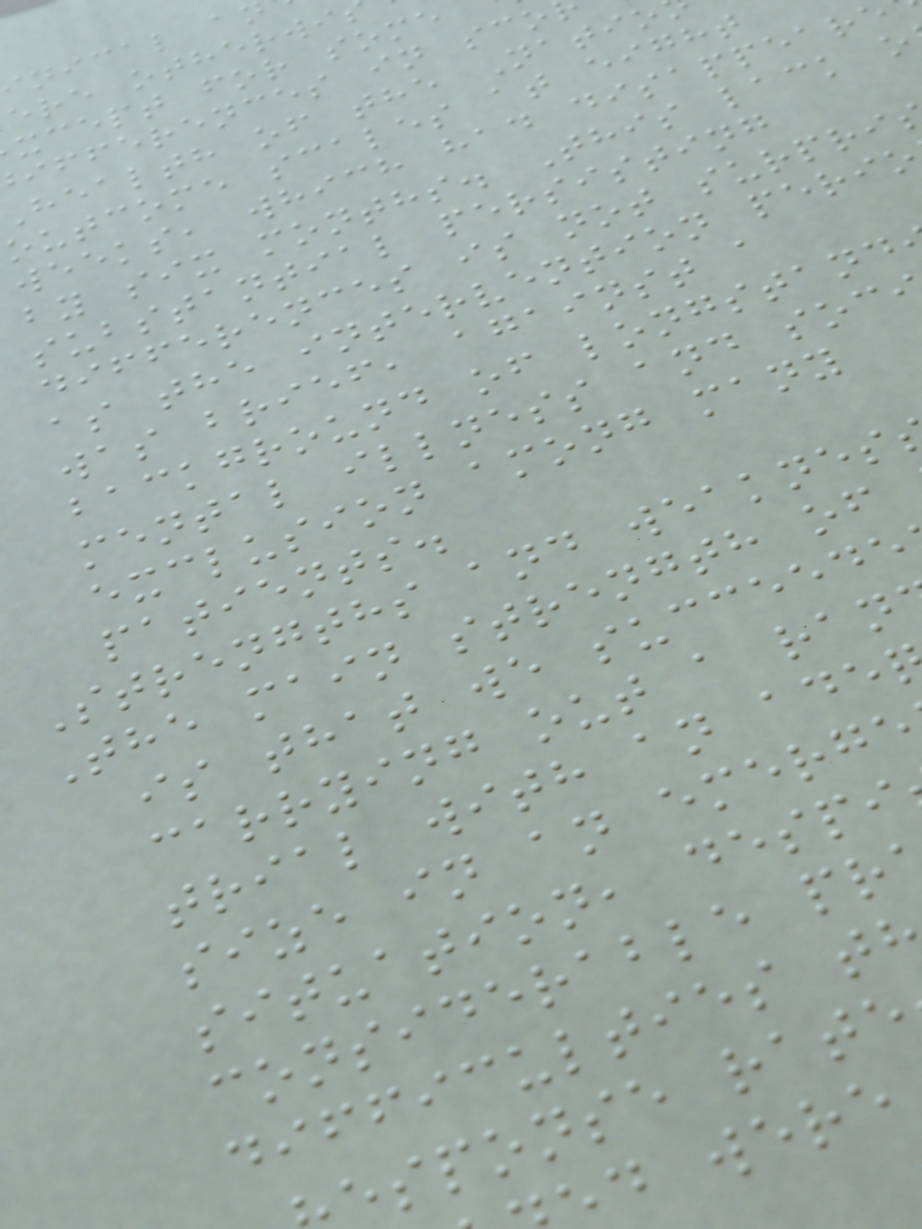ere otherwi
xcept for some
ifferences in sco
health of the Natio
outcome scales at eight
weeks, which had disappear
by six months. This lack o
substantial persisting
differences is not surpri
as the intervention perio
was brief, against a
background of longstand
mental illness and soc
exclusion among many
patients.
Strengths and weaknes
The main strength of
is that we succeede
carrying out a ran
trial with an ade
size in an emerge
situation, despi
considerable pr
difficulties t
sponse rate
d were
